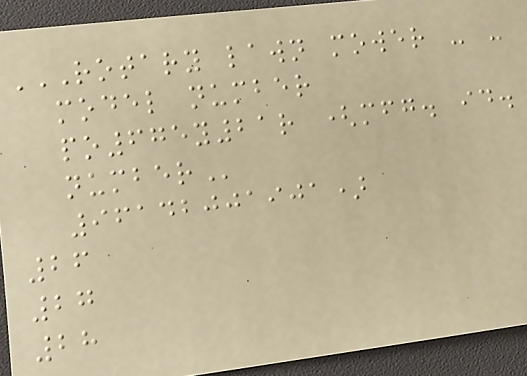ROTARY LAWN MOWER - -
MODEL NUMBER
PO675Y21R (MFG. ID.
NUMBER
96142001901)
26
27
28
